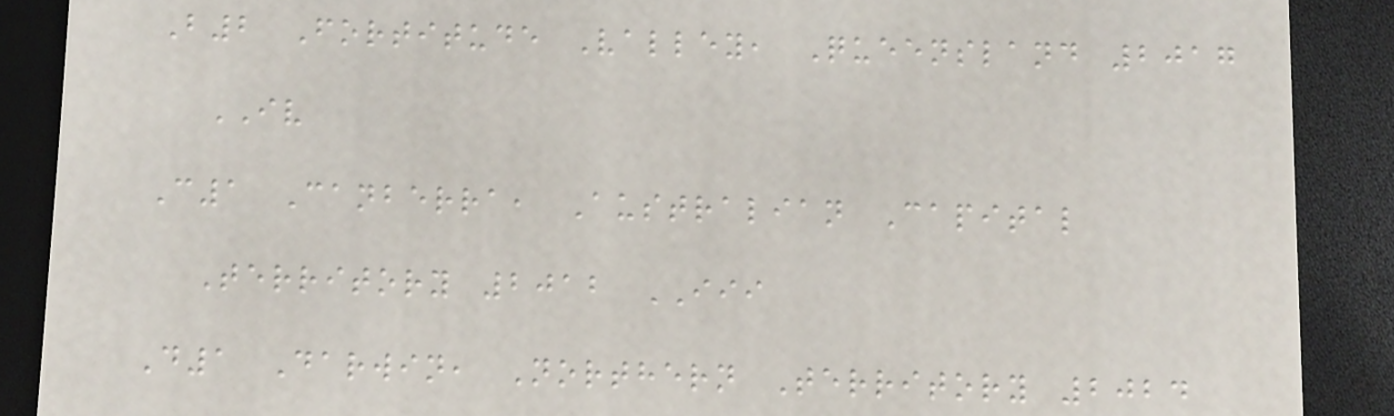B2 Fortitude Valley, Queensland 2017
IV
C1 Canberra, Australian Capital
Territory 2012 III
D1 Darwin, Northern Territory 2024
